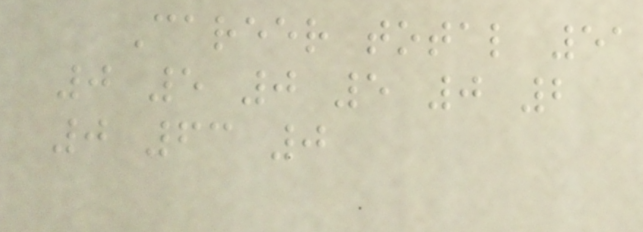Career total 51
0 5 0 5 0 2
0 63 0
